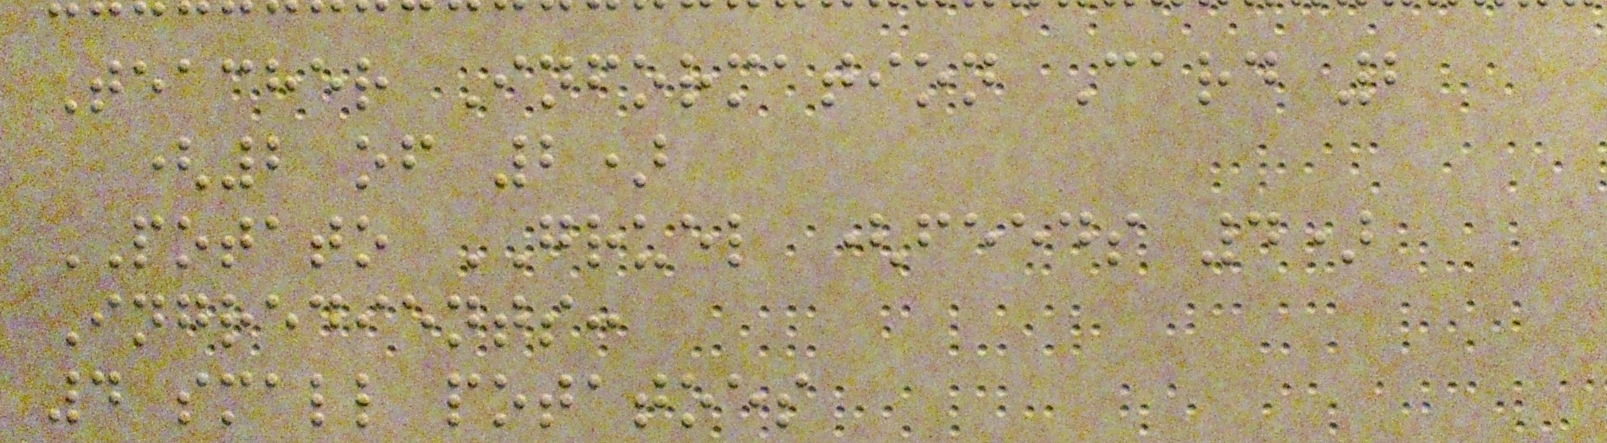Teacher Information Card 2
(2 of 2)
POTATO GRUEL (feeds 4)
Ingredients:
4 small potatoes
